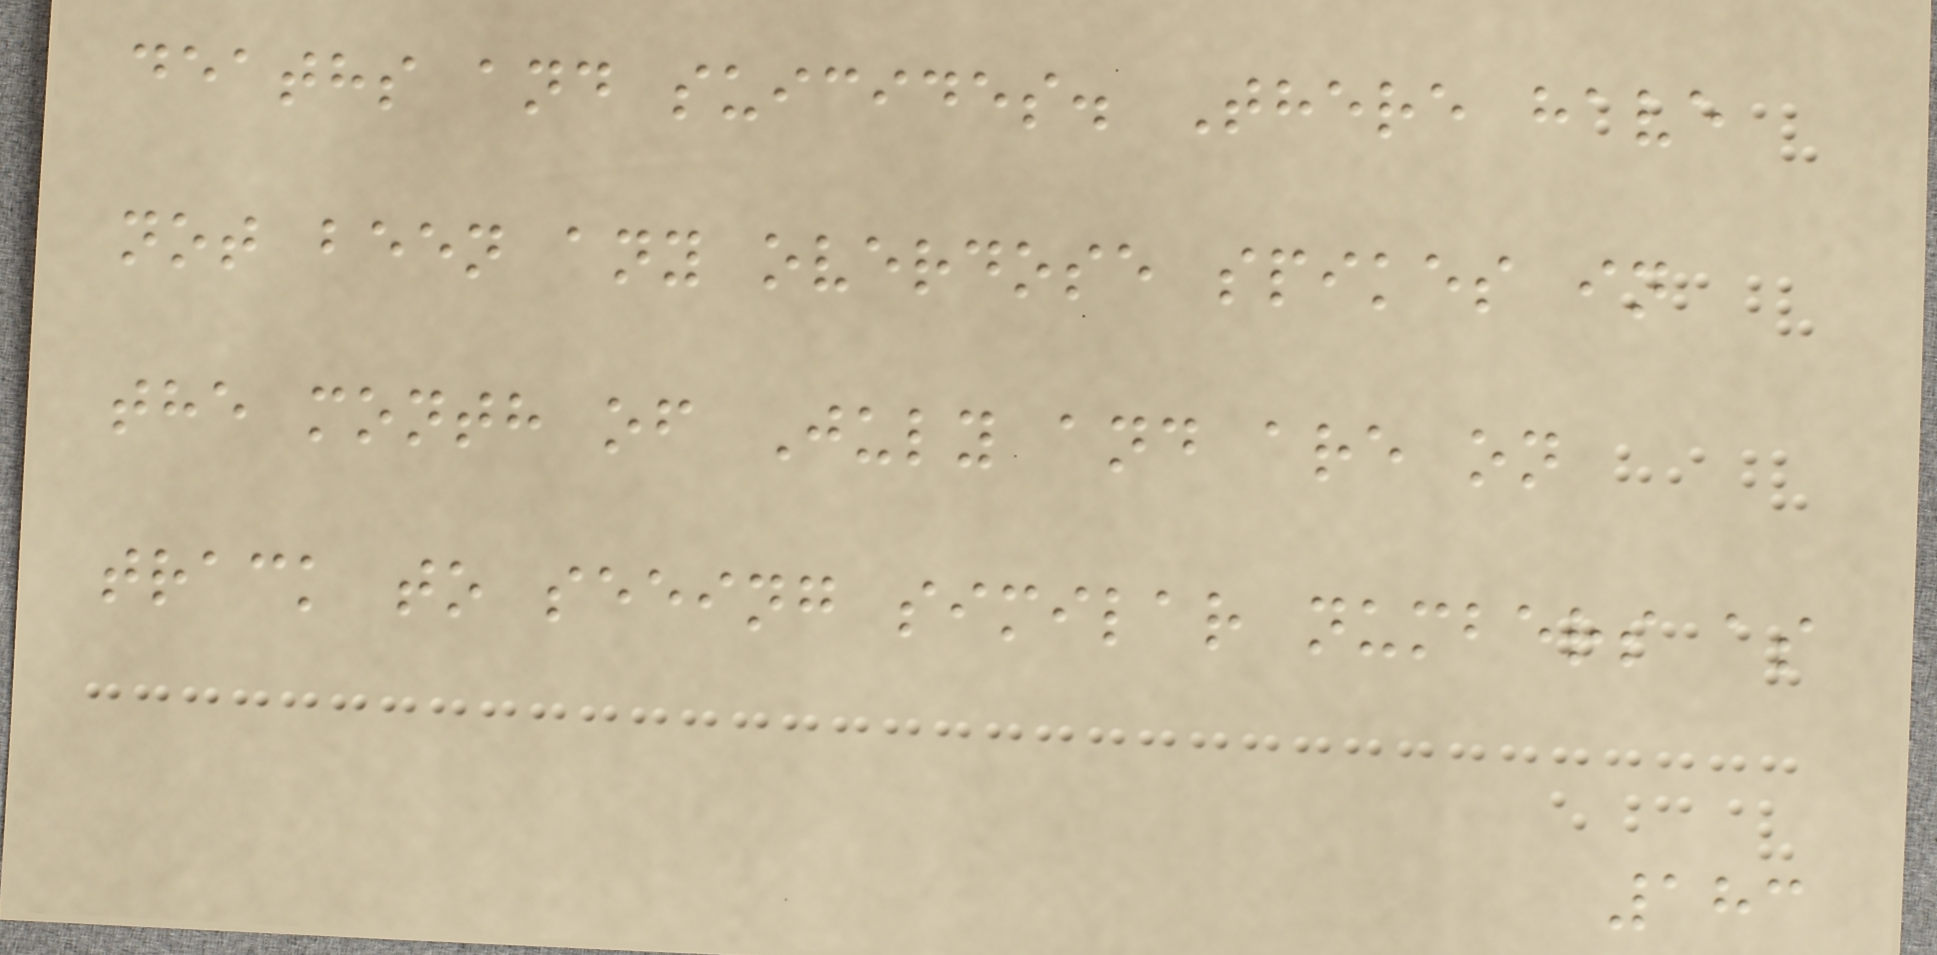deaths and suicides. There have
not been any overdose spikes in
the month of July and are on
track to seeing similar numbers as
183
